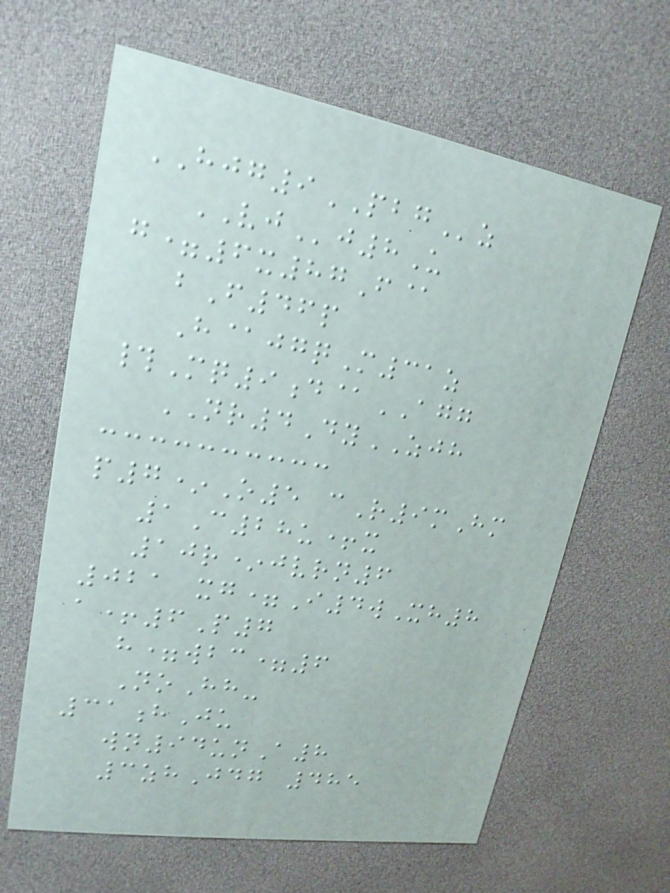HJG9PBGz
VJj8U
g=6x87F@
bF46p
H@jgqM31z
#Mq9d@AGG
NR4DyZJH
p7*O5 cR9mHm
1C28u+x
10r*jvrn6
021 xg=I4wXh8
a+6P7
h=wbc=6
NoHh-
31hJu
wn94unA8
3zhJdg 485
